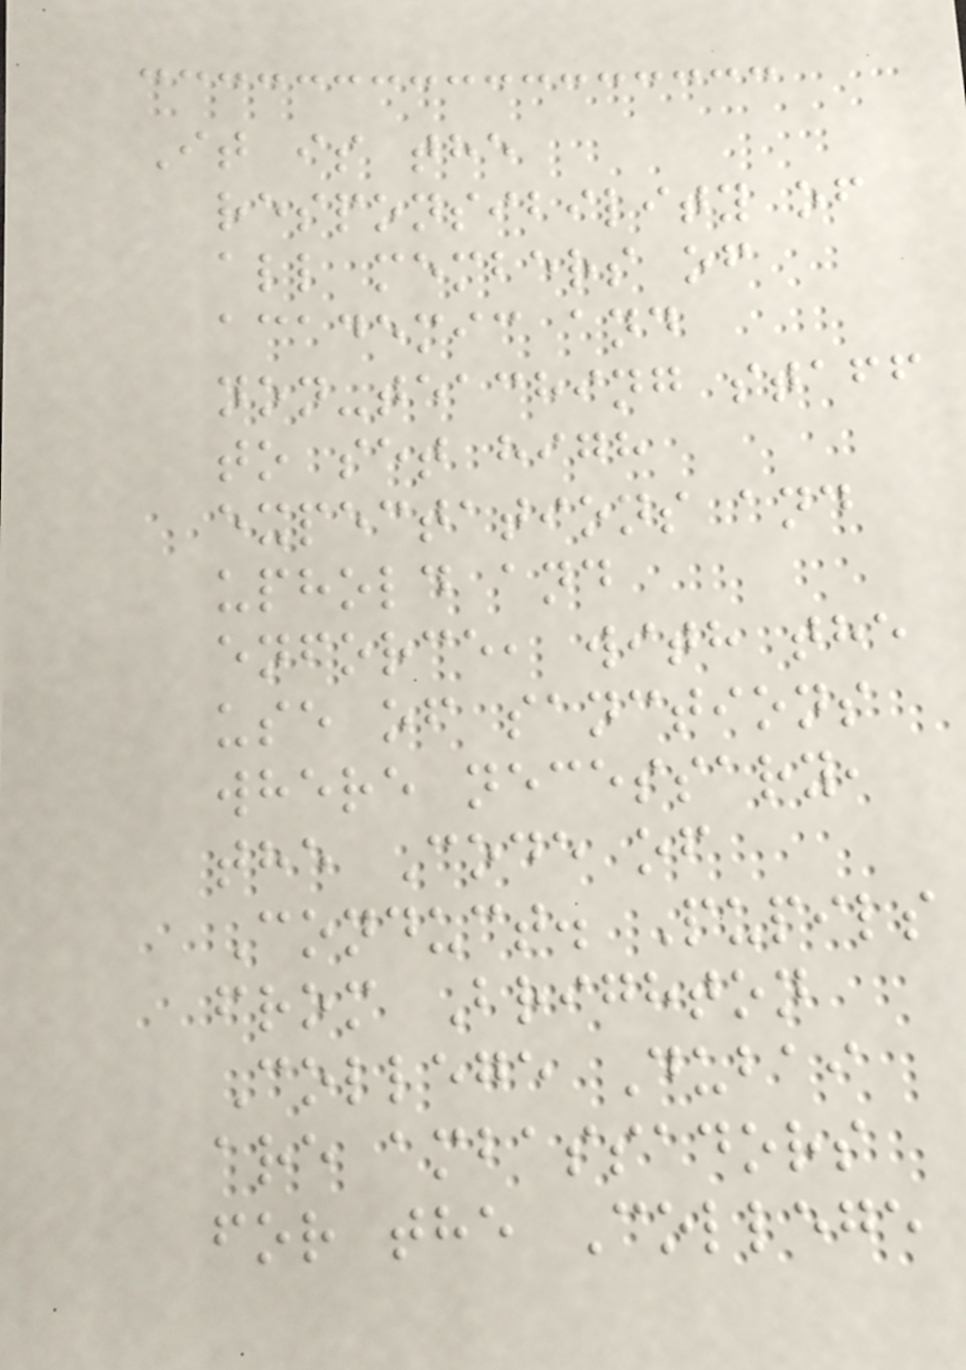It is the
responsibility of
all members of
academic and
non-teaching staff
to set high
expectations and
uphold and
enforce, with the
use of sanctions
where necessary,
the Code of
Conduct. Pupils
from Brighton
College Dubai
are ambassadors
for the College
